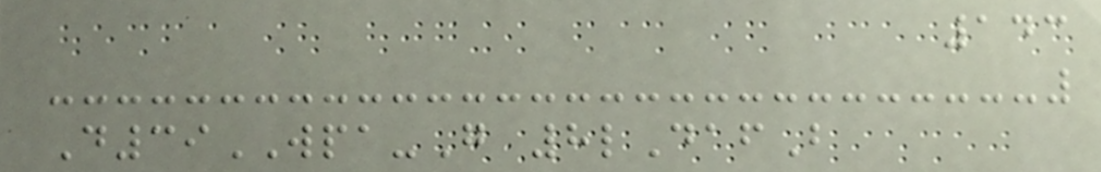143
D39WPA-G 8lDafB
